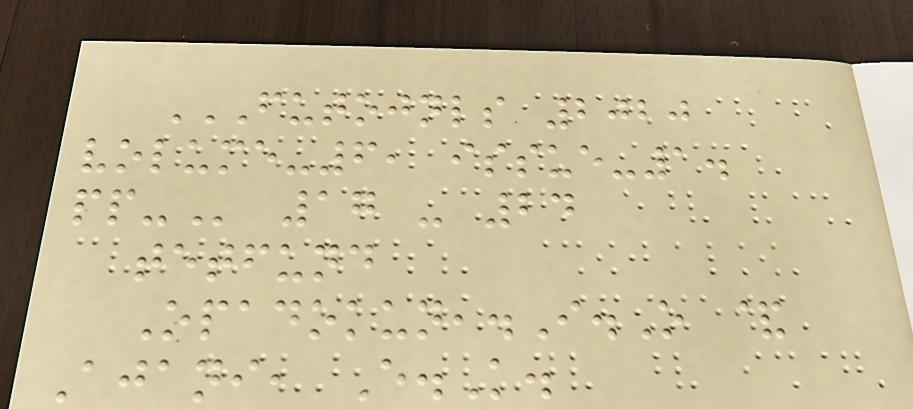FUTOJNLS 2020
VOLUME-6, ISSUE-1.
PP- 17 - 24
tetfund
Opadokun,.I.O &
Ajani, E.K.
